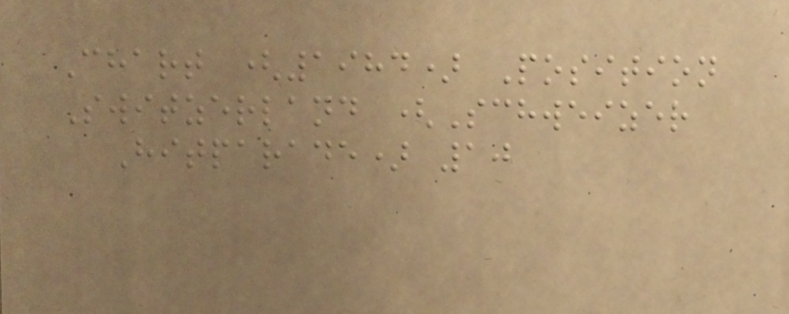Chart (1984) Position
Switzerland (Schweizer
Hitparade) 10
